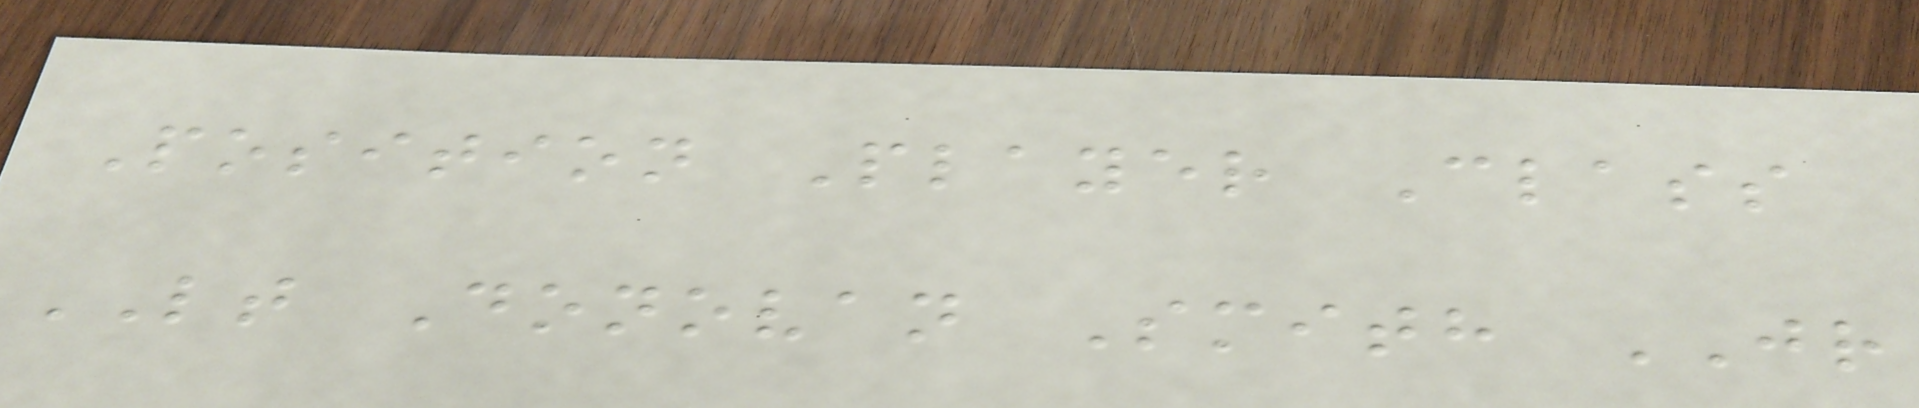Position Player Class
LT Donovan Smith JR
